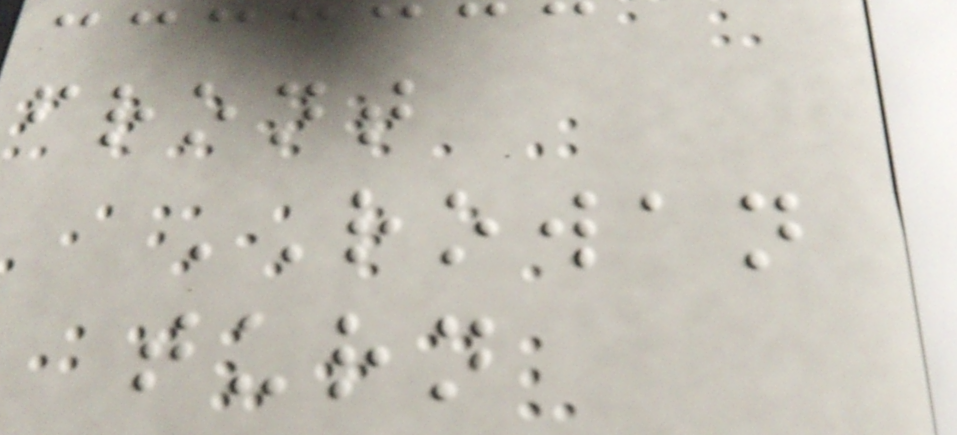front
ROWAN
turn
